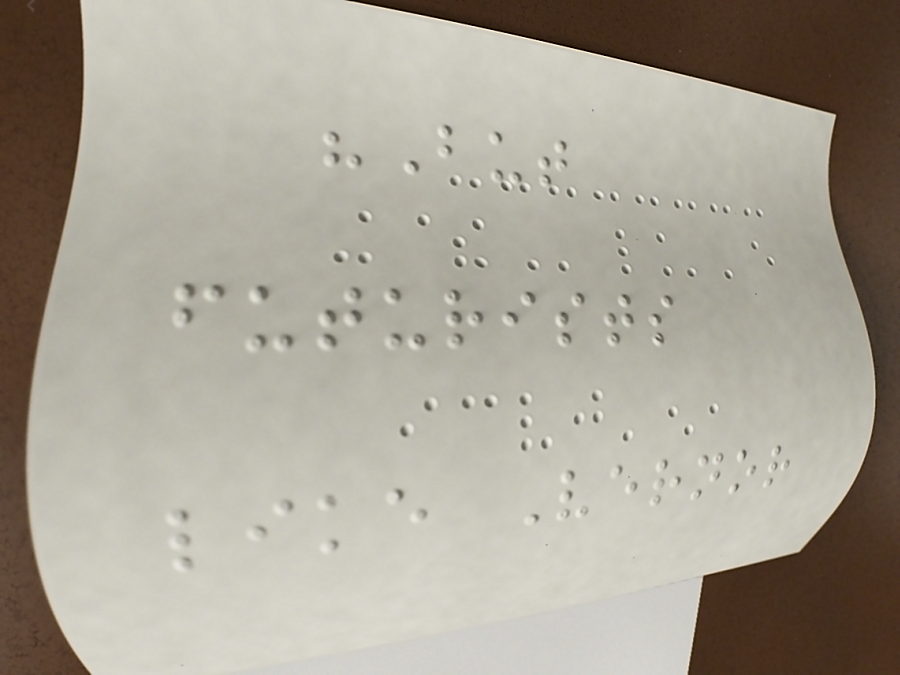"But
futurists
like Vernor
